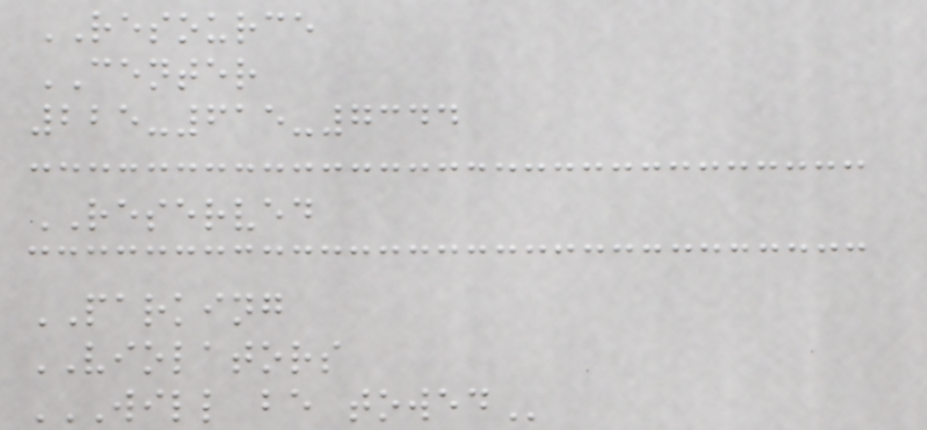RESOURCE
CENTER
225-615-7344
RESERVED
PARKING
VIOLATORS
WILL BE TOWED
